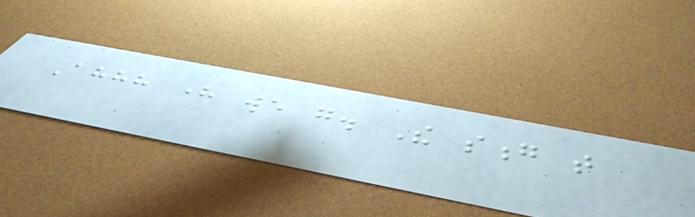Ahhh here we go. The song that
